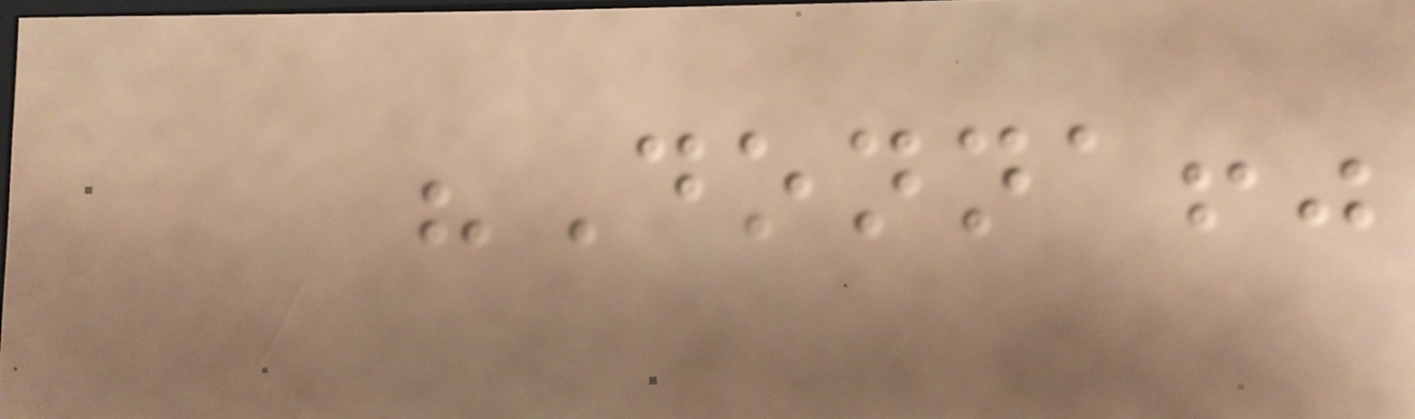"Donna!"
